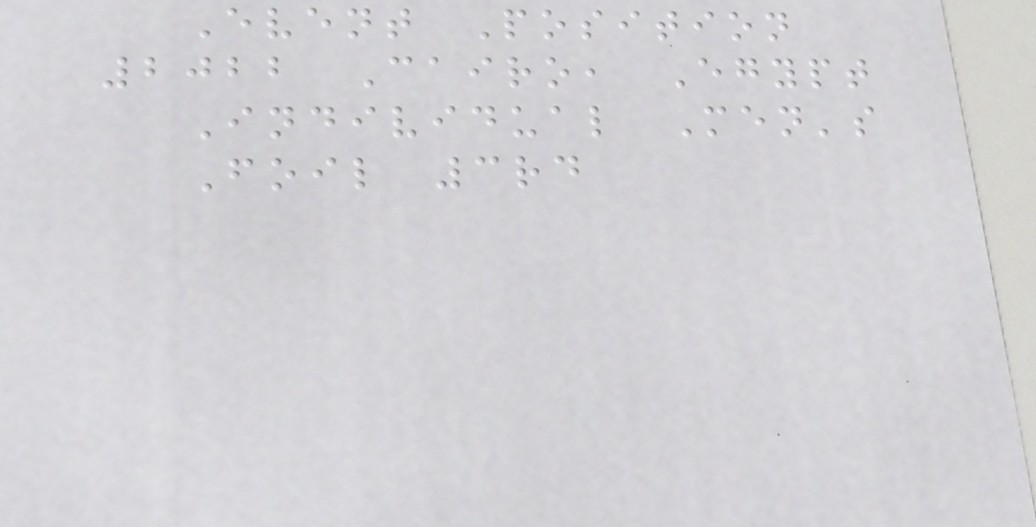Event Position
2022 Cairo, Egypt
Individual Men's
Foil 3rd
